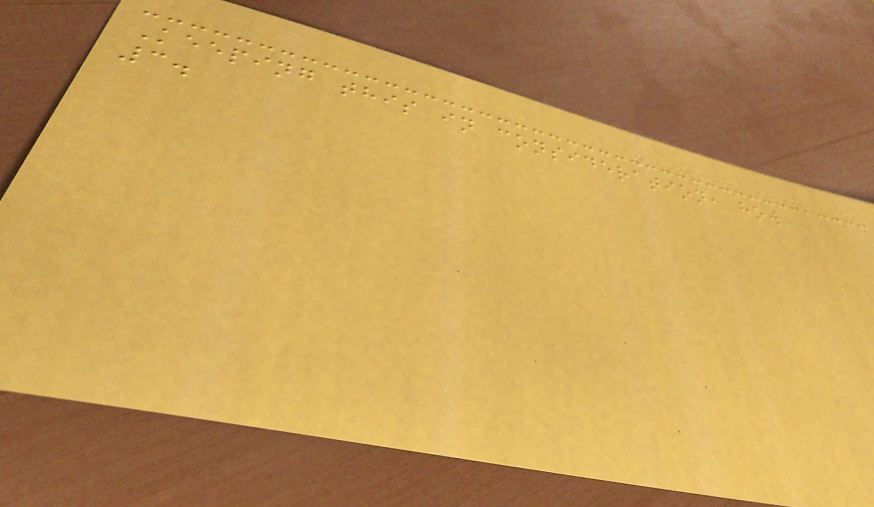Keeping this in consideration, how
3.
